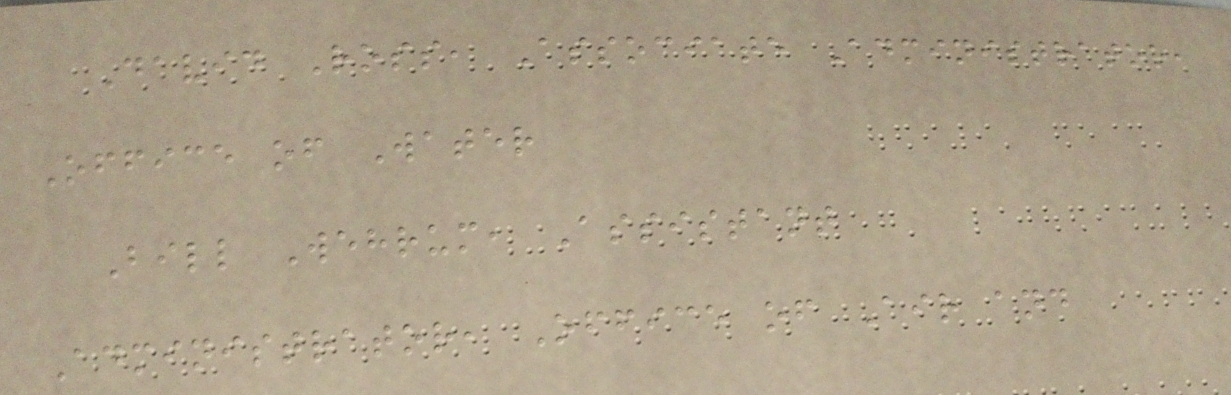David Ross, Associate Administrator,
Office of Water
Bill Wehrum, Assistant
Administrator, Office of Air and
